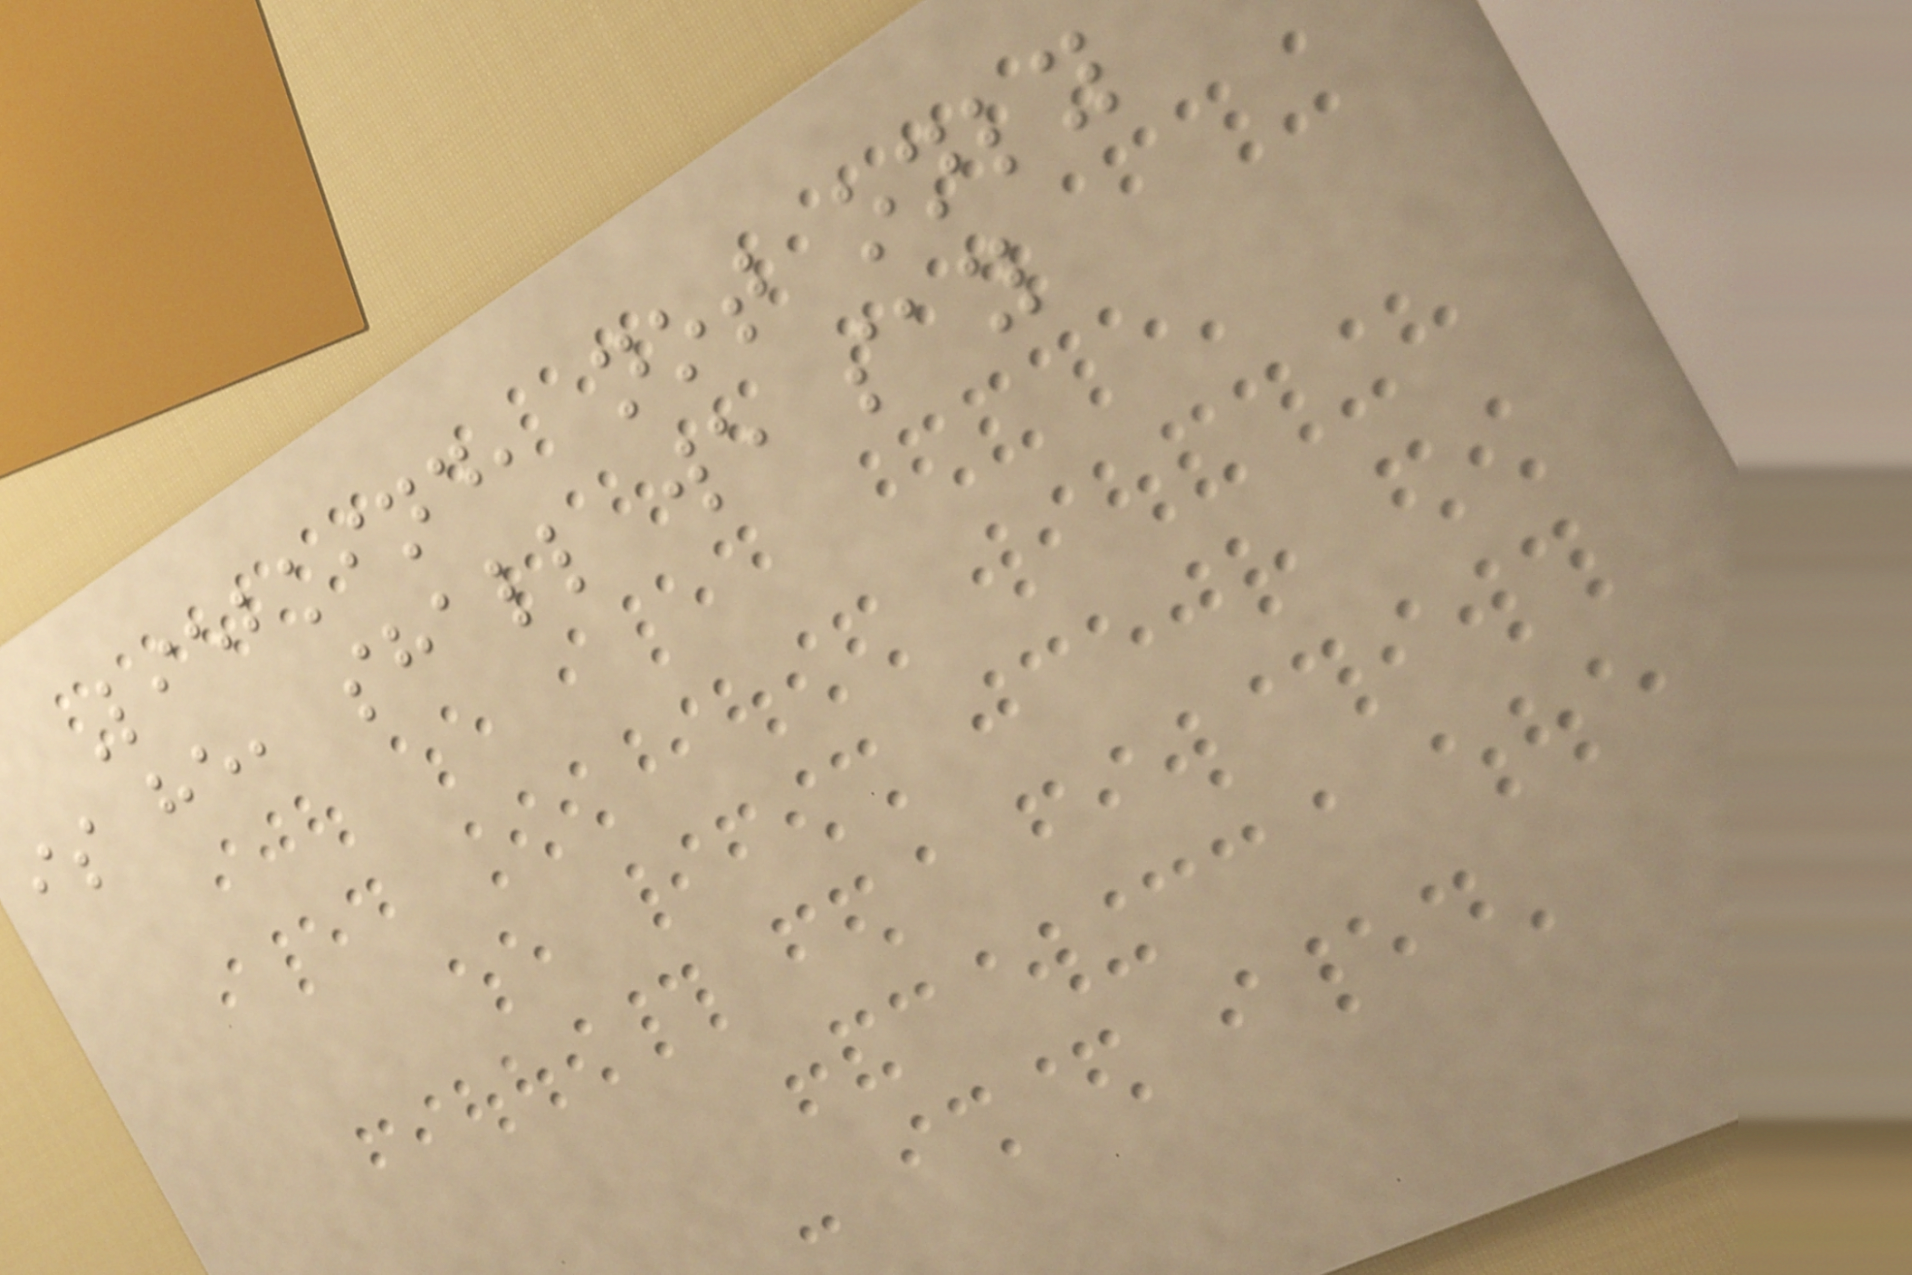Liebkind, not only
is he, shall we say
